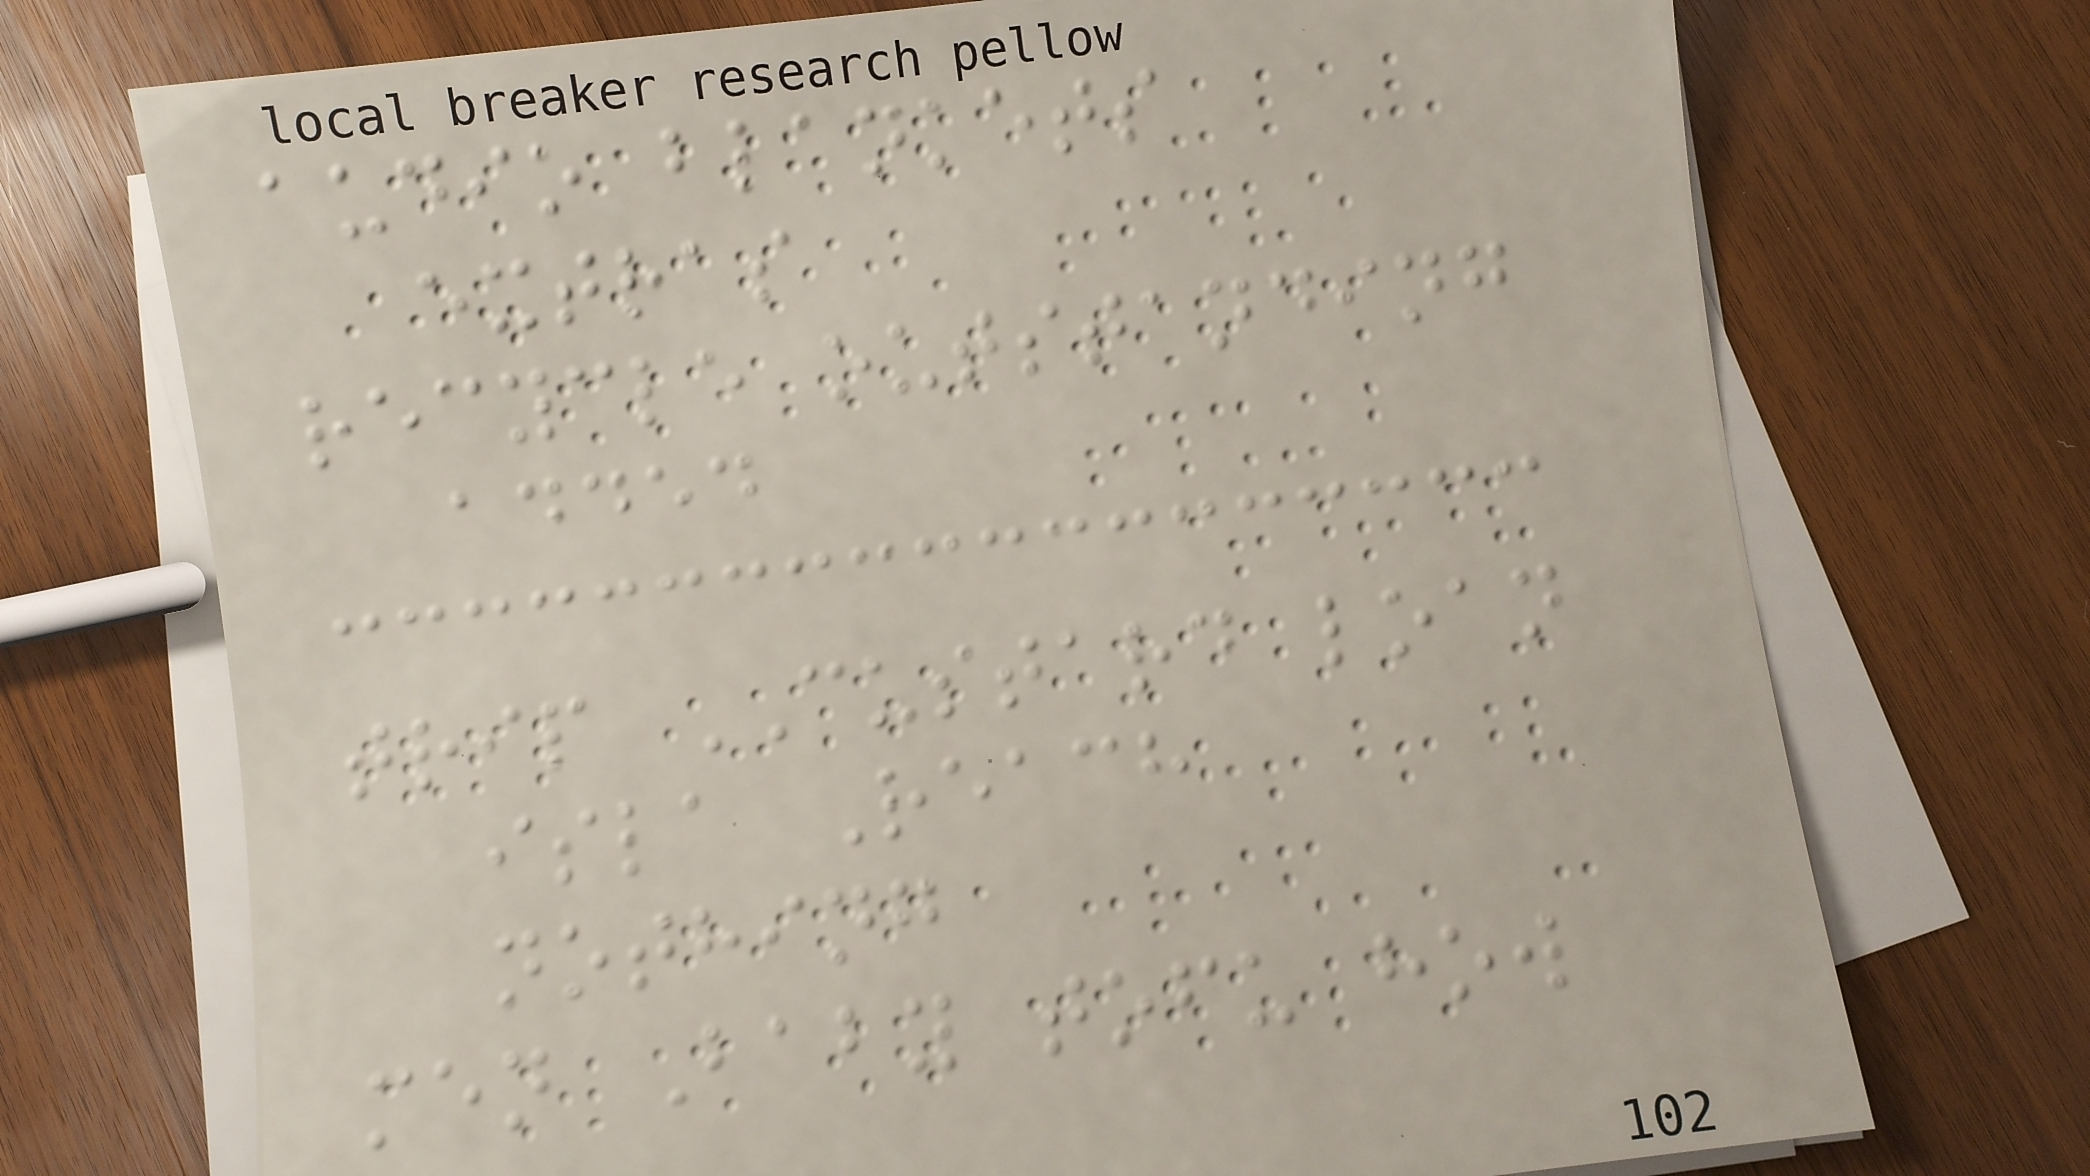audio blankets
extras
recycle outstanding
added
trip CUSTARD loan
isla Reach
nothing
men Baby tofu how
